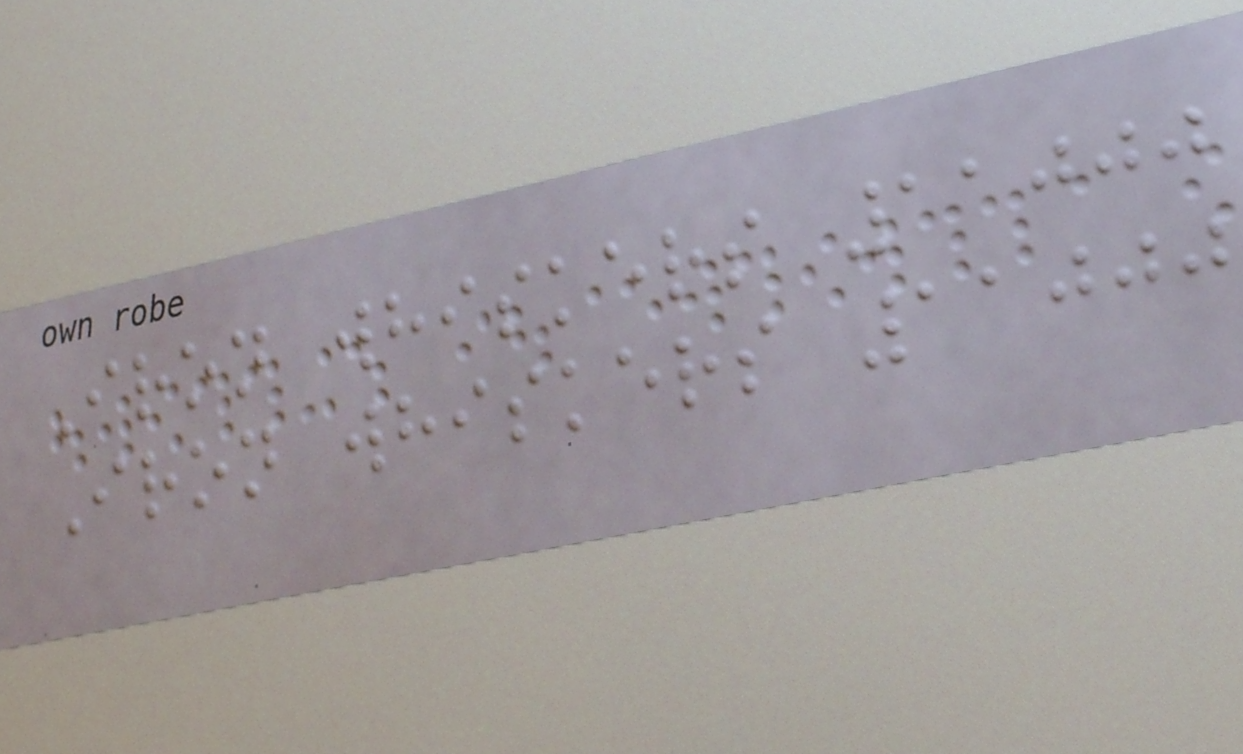Iron whiskers 11000
Iron whiskers 11000
